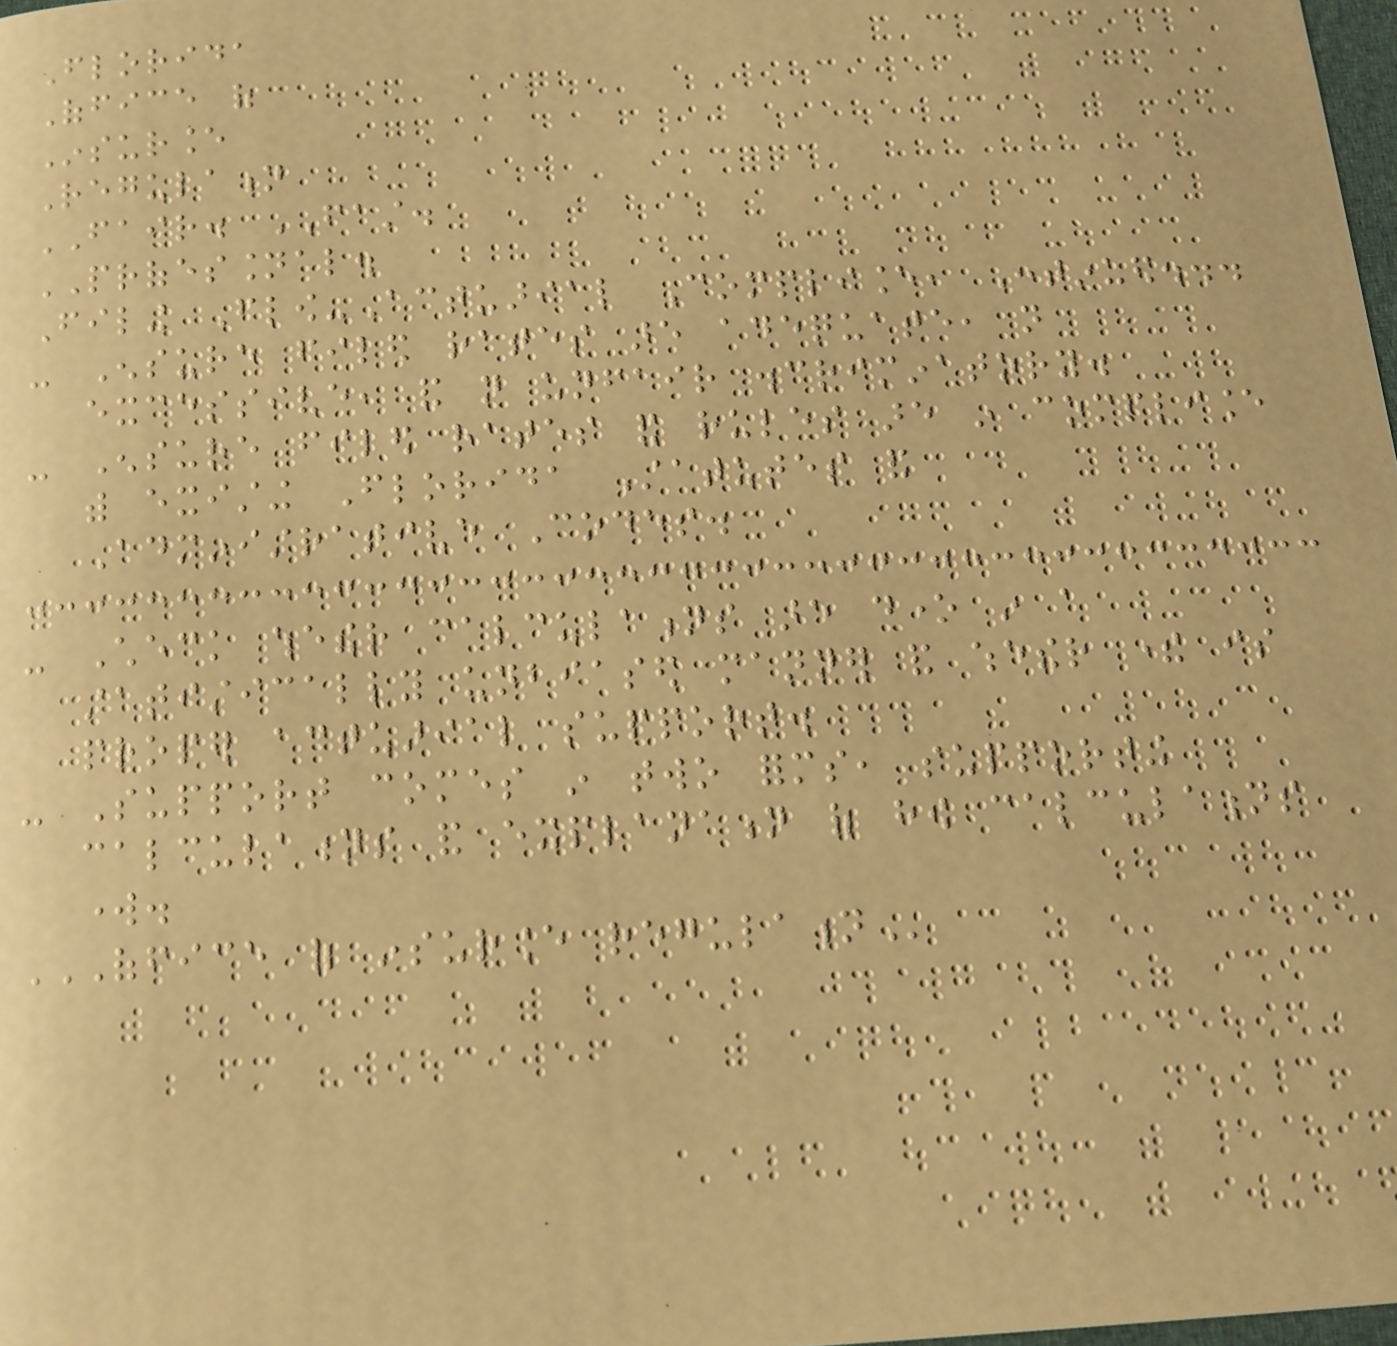Florida
Office of
Insurance
Regulation
FAIR. FAST.
PROFESSIONAL.
Filing Flow-Actuarial Compliance, Continued...
- Ensure filed rates are adequate, not
excessive, and not unfair discriminatory.
- Ensure filed rates and rules are in compliance
with existing Florida Statutes and
Administrative Codes.
- Check whether calculations are done in a
statistically unbiased manner and whether there is
proper actuarial support.
- Support comes in two forms, supporting
calculations and explanation of how calculations
work.
OFFICE OF INSURANCE REGULATION
